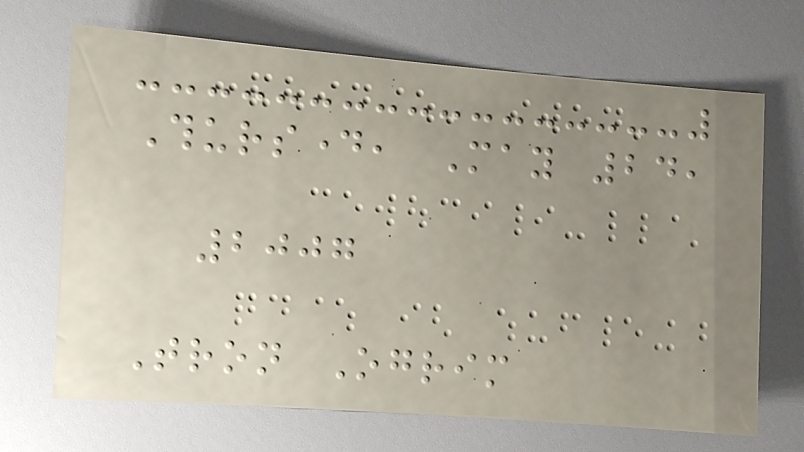Thursday, May 24,
2007
Tron Ogrim
